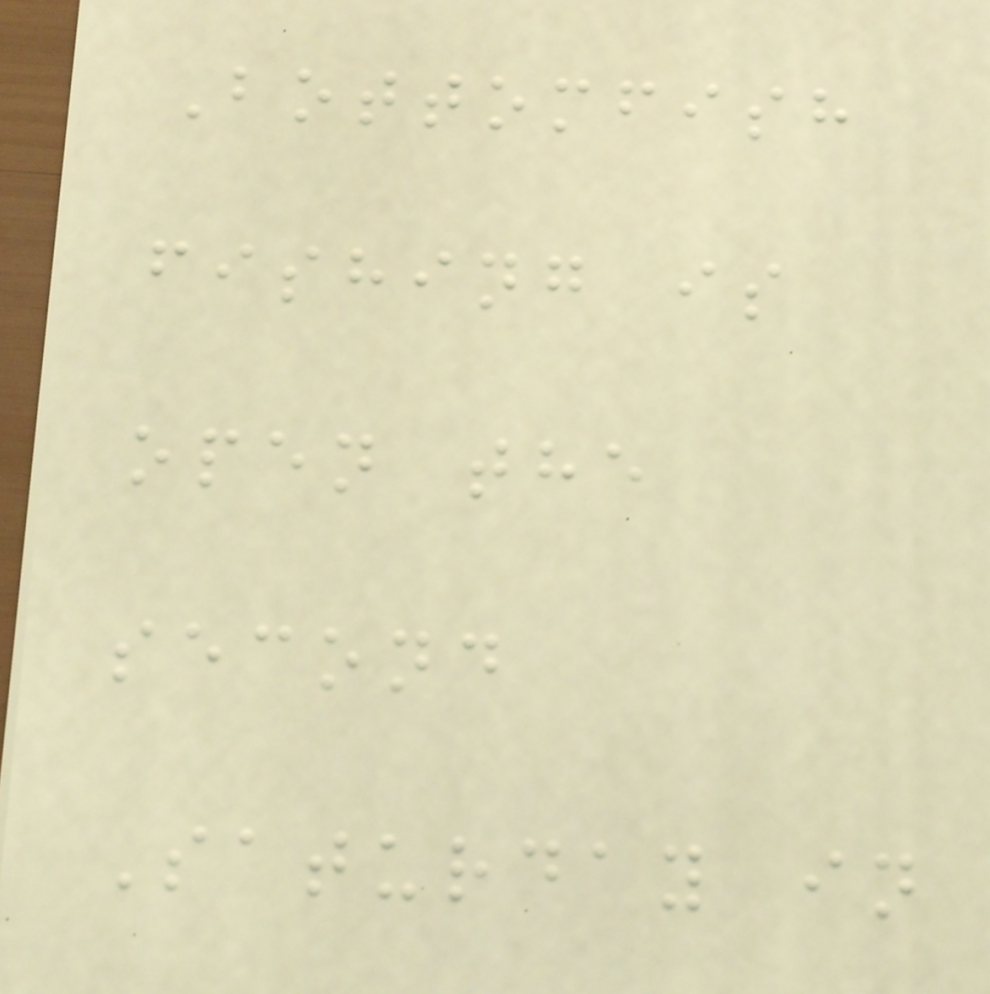Bottomfish
fishing is
open the
second
Saturday in
